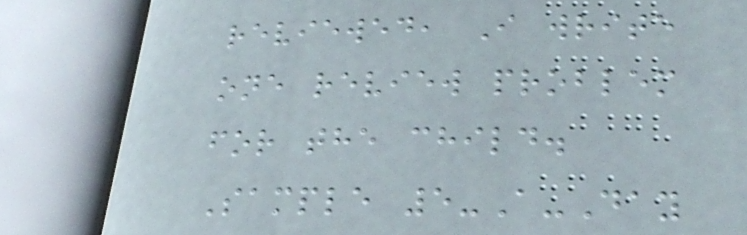reviewed, I write
one review problem
for the child.
Sample 5-A-Day
